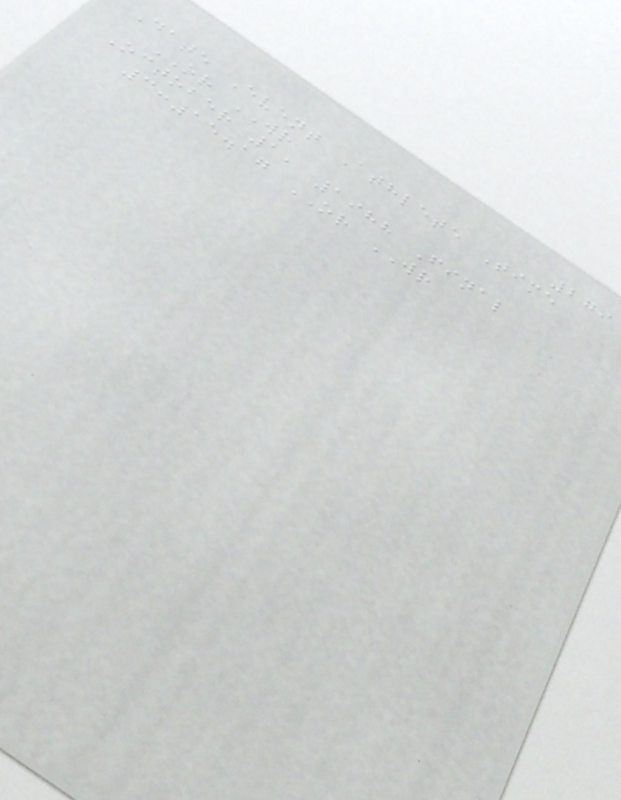279
Date Event Athlete Time
OR WR
October 1, 1988 Final
3:15.17 OR WR
